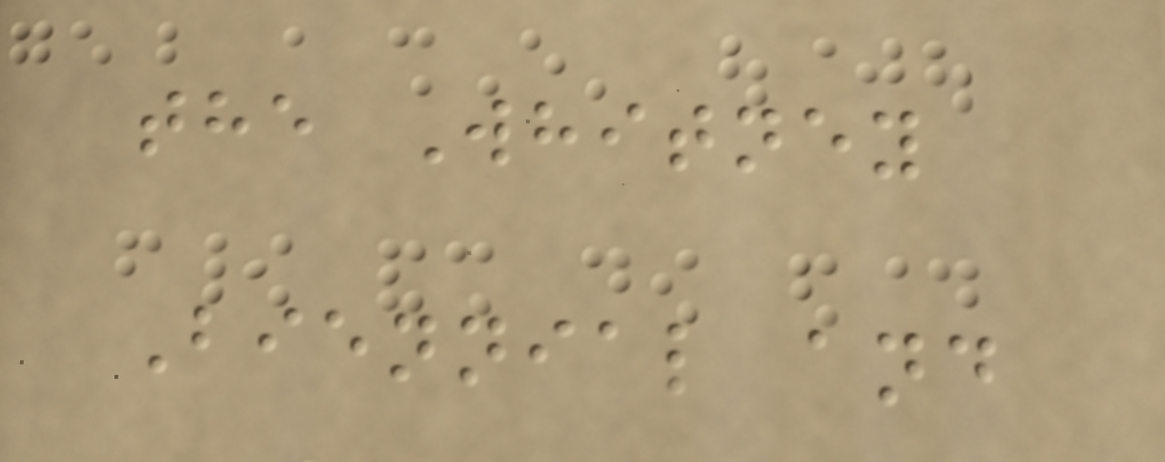the Whitney
Biennial and
